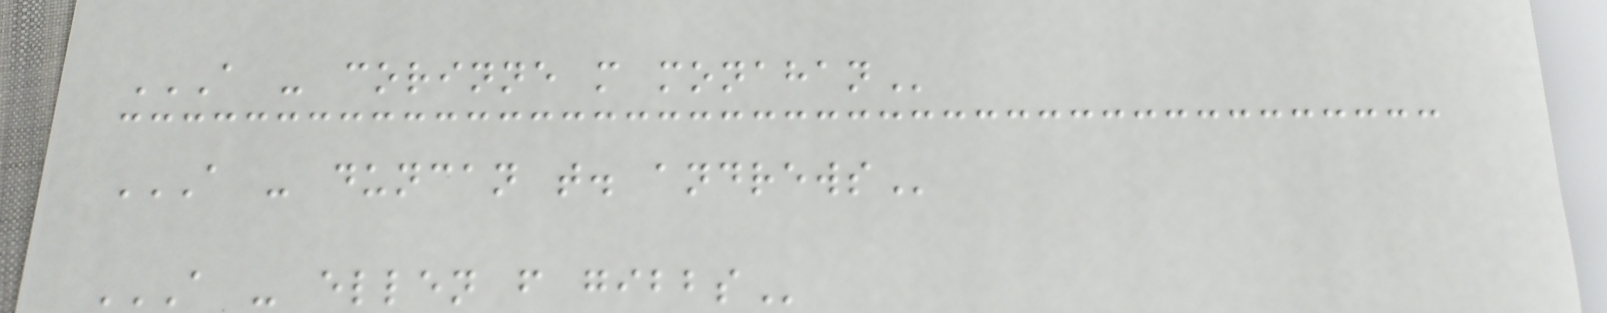A - CORINNE M MONAHAN
A - DUNCAN T. ANDREWS
A - ELLEN F GIBBS
